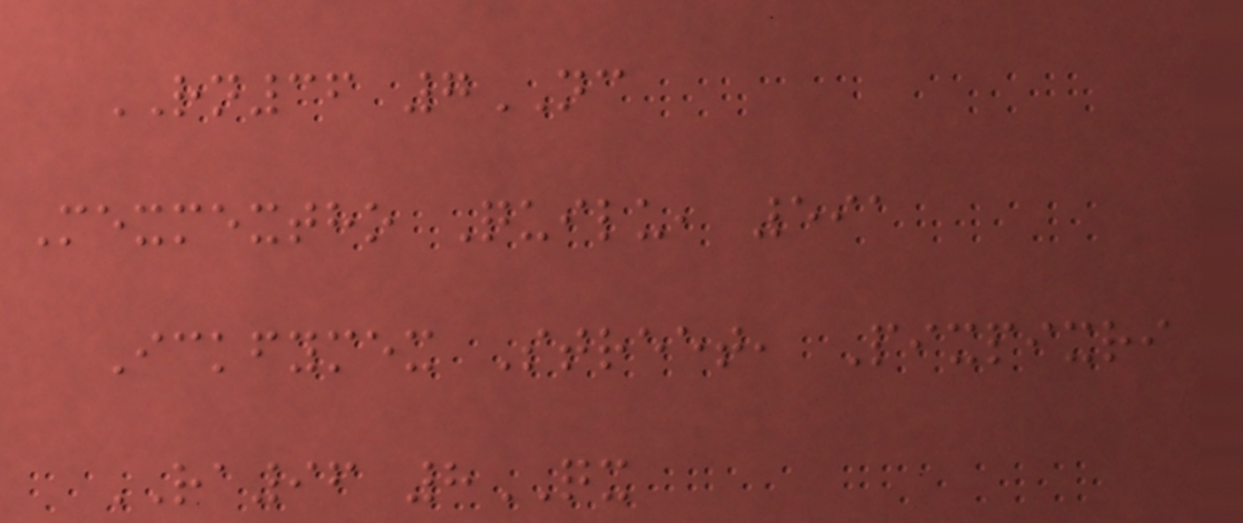RN36 7NC
Mexmextho Quilu, 591
Ickfymex Street, Pixpixri
RA96 8QX
